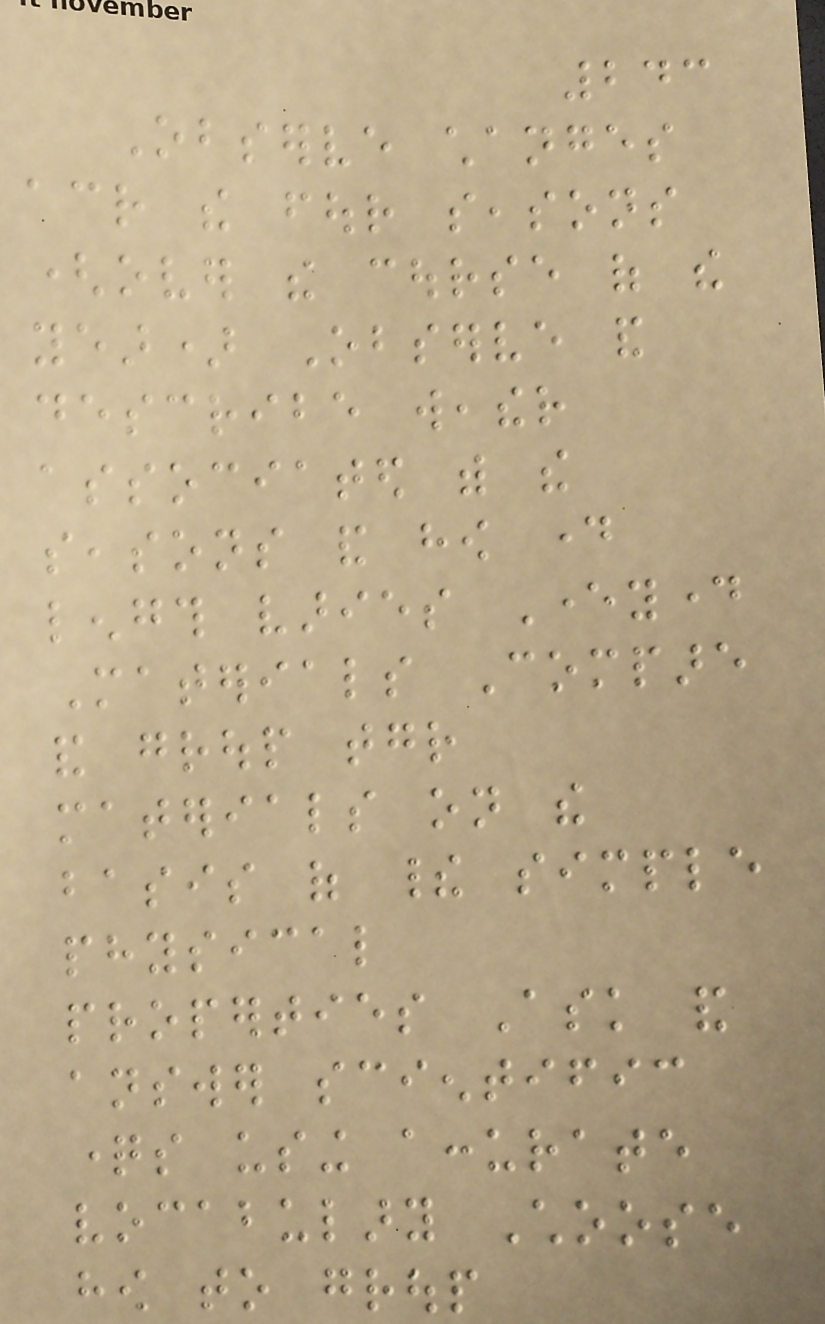243
Observe changes
across the four seasons
(over the course of the
year) Observe and
describe weather
associated with the
seasons and how day
length varies Everyday
Materials Compare
and group together
materials on the
basis of their simple
physical
properties Ask and
answer scientific
questions using accurate
vocabulary Choose
how to group
